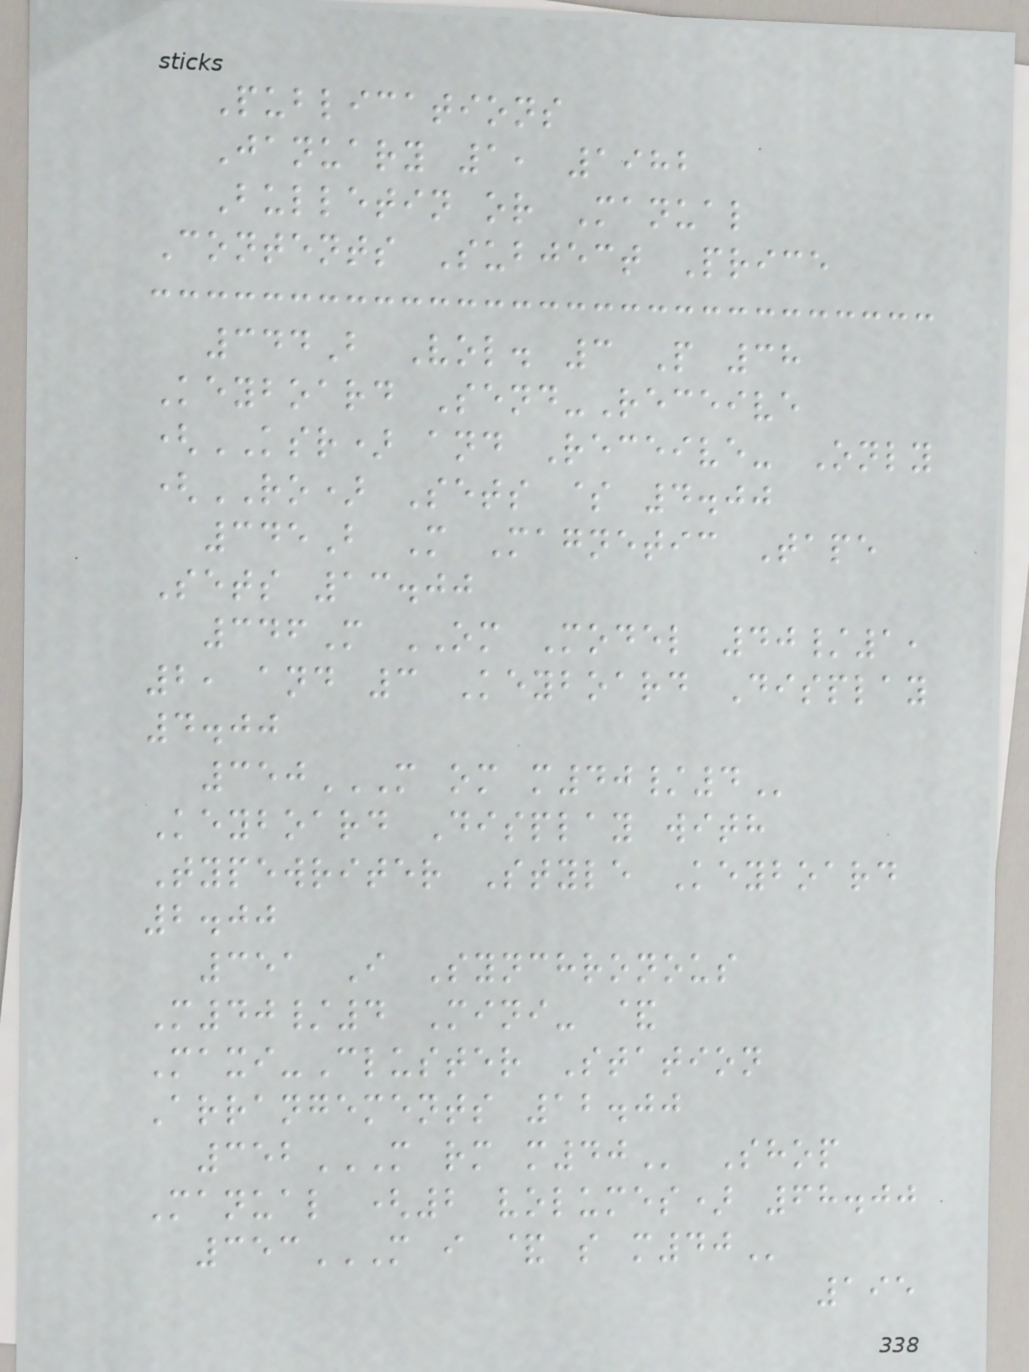Publications
January 1, 1982
Bulletin or Manual
Contents Subject Price
344B Vol. 3 P 38
Keyboard Send-Receive
(KSR) and Receive- Only
(RO) Sets $ 4.00
345B M Magnetic Tape
Sets 13.00
346M OM Model 40/1,
2, and 3 Keyboard Display
4.00
350M OM M40/4
Keyboard Display with
Typewriter Style Keyboard
2.00
351 I Synchronous
M40/4 Mini- &
Maxi-Cluster Station
Arrangements 12.00
352M RM M40 Shop
Manual (2 volumes) 68.00
353M I & S M40
195
